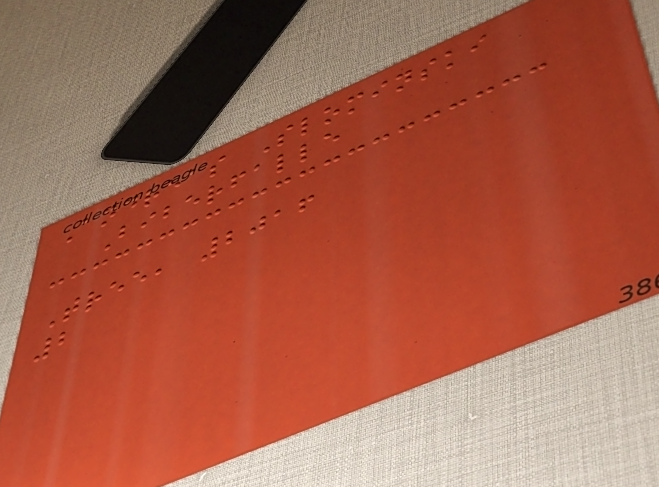Andreas Slominski
Biberfalle
Tree, 2016
2
